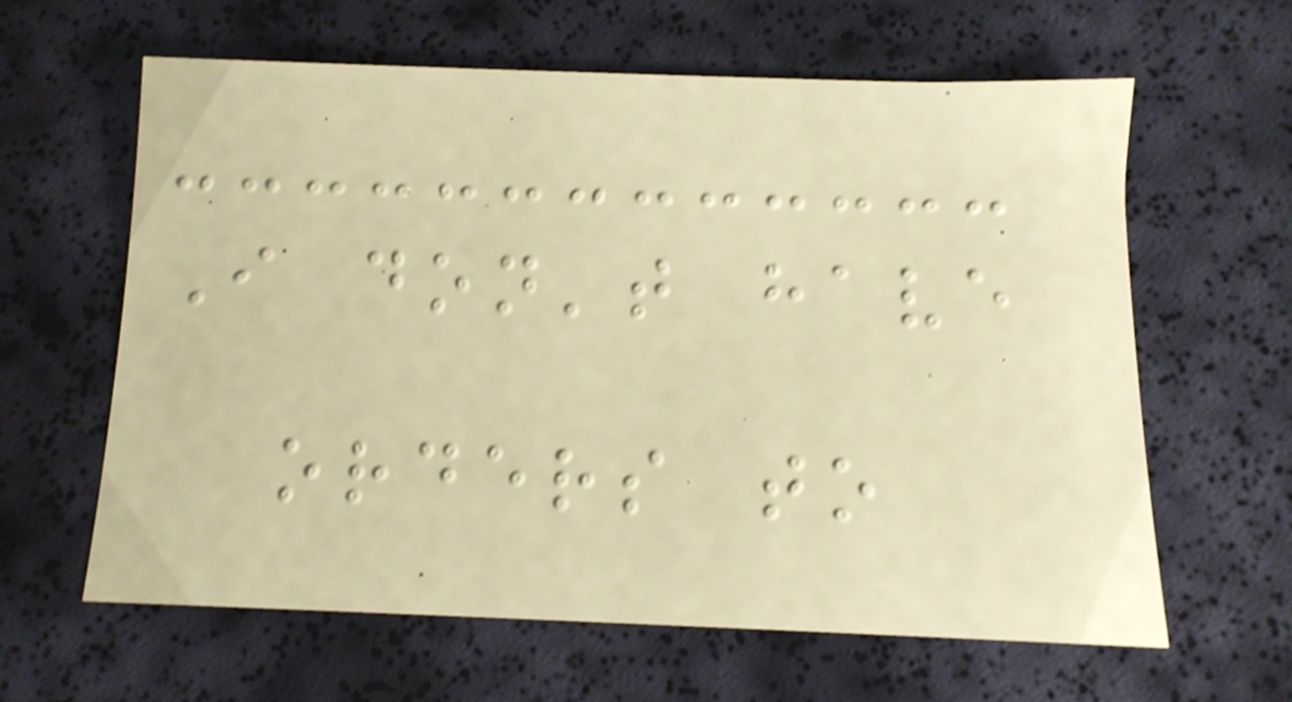I don't have
orders to
